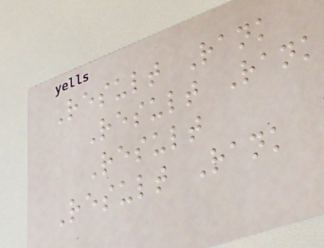Result Rank
Result Rank
Result
Result Rank
